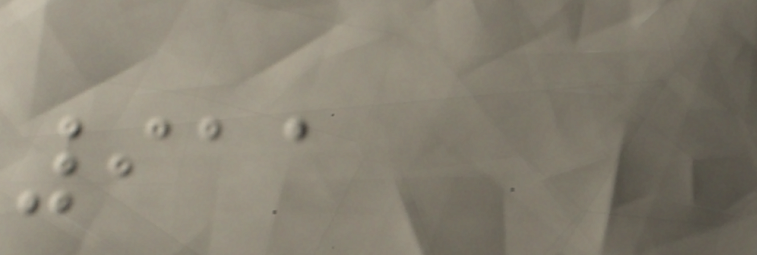911
